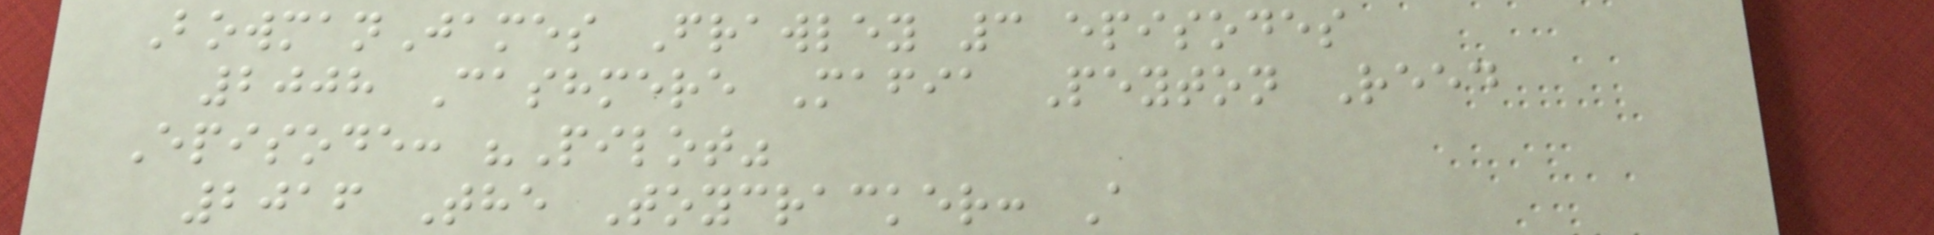BowmanJames Frawley 3 episodes
2008 Cashmere Mafia Peyton Reed
Episode: "Pilot"
2016 The Toycracker: A
